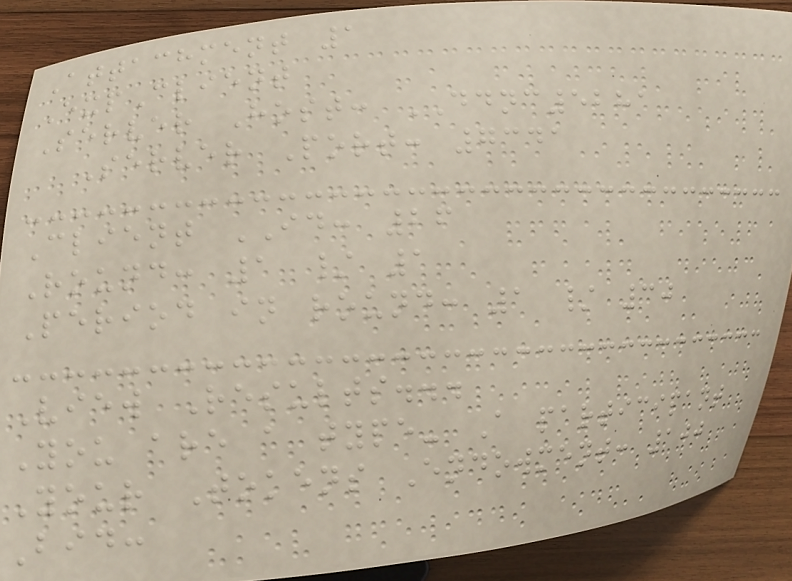Attachment 1
ExpClient
Server Host: DDNC5281
Server Port: 7341
Client ID: 26
Round: 1 / 1
Period in round: 1 / 30
View Results...
You are a type- A participant
Your Tokens Endowment: 100
Bid:
